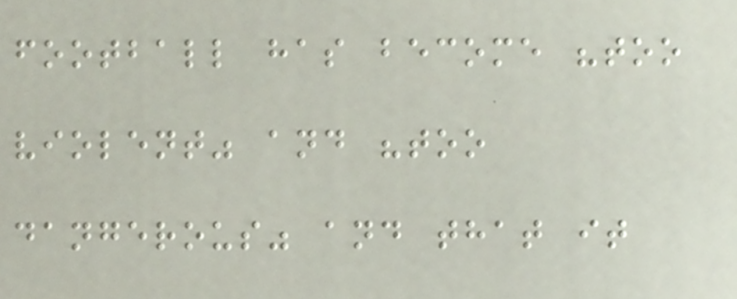football has become "too
violent" and "too
dangerous" and that it
